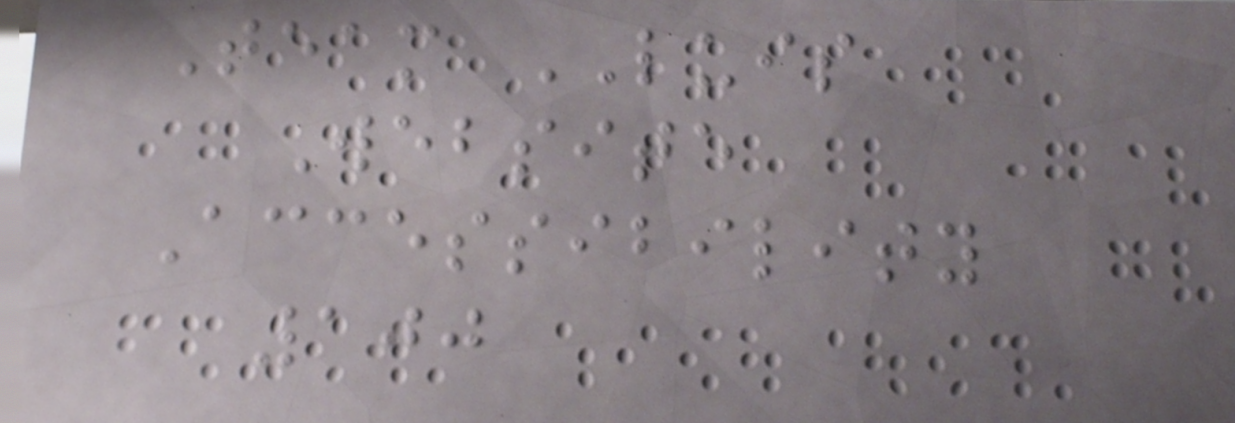Team LUIS
Website
Accessibility
100
